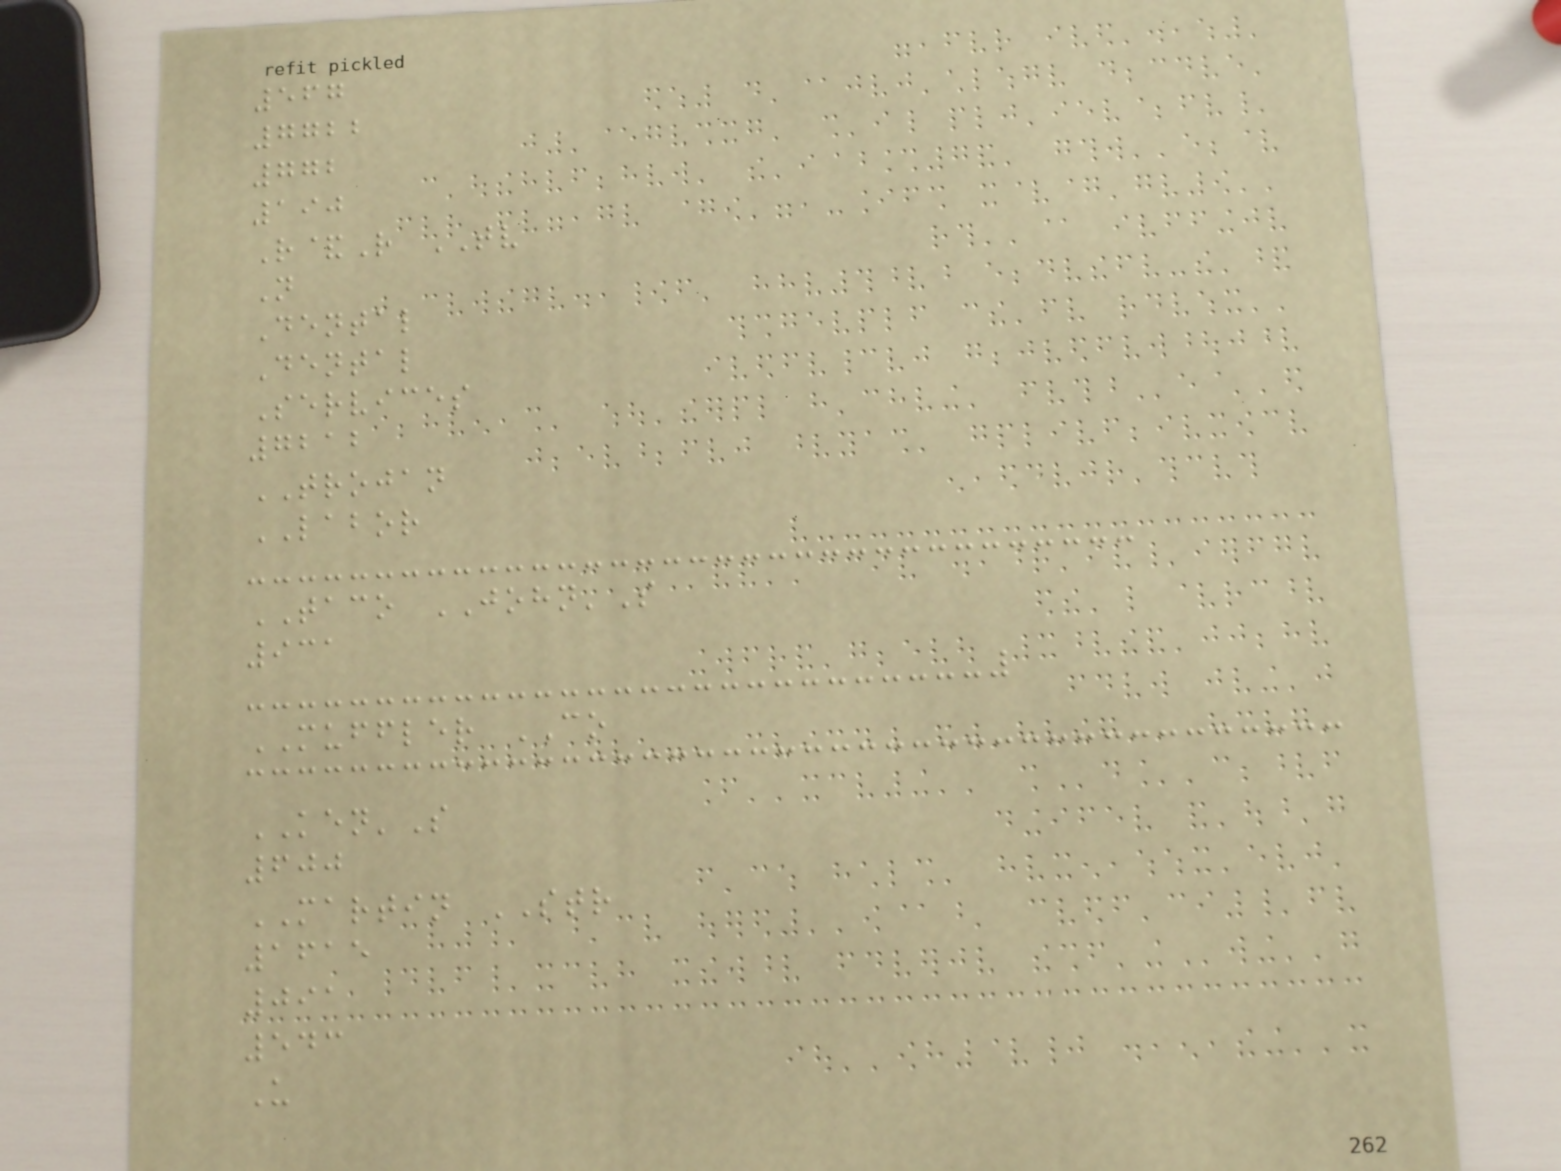567
7722
772
190
R&R TV
N
Dental
Dental
Services
7212
TROJAN
LABOR
TACO JOHN'S
931
MUFFLER CO
KEN'S
600
MARTIN STR
1615
091
543
U
